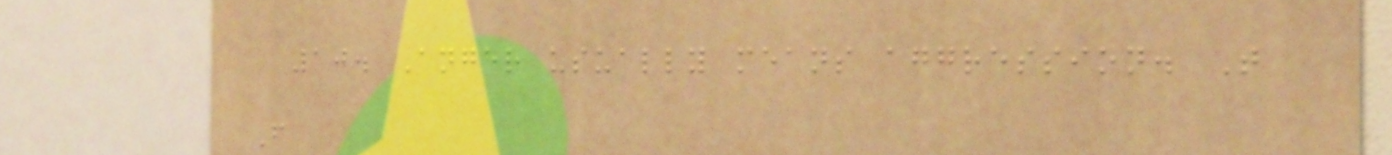10. Anger usually means aggression. T
F
